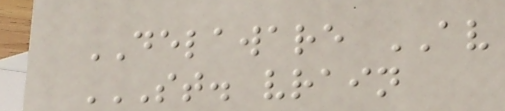DELAWARE AV
ST. VRAIN
